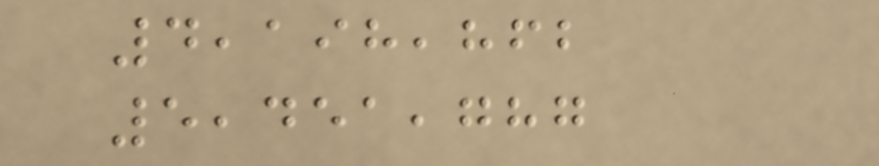4,198,862
5,451,787
